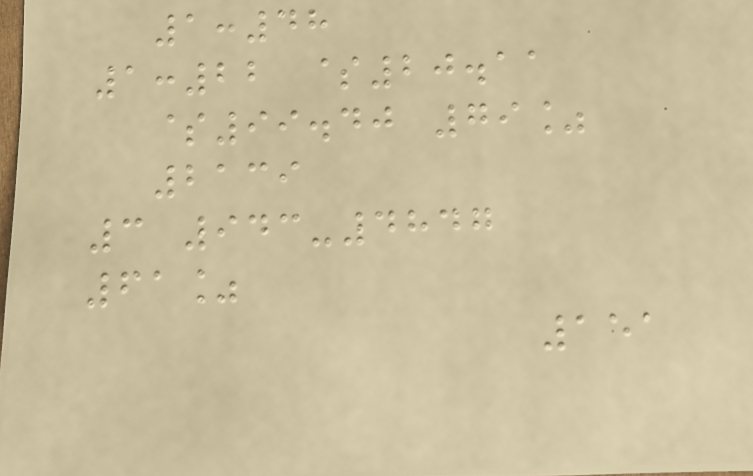1:48
1:22 $20.11
$99.40 79%
2139
3 943-4847
61%
151
